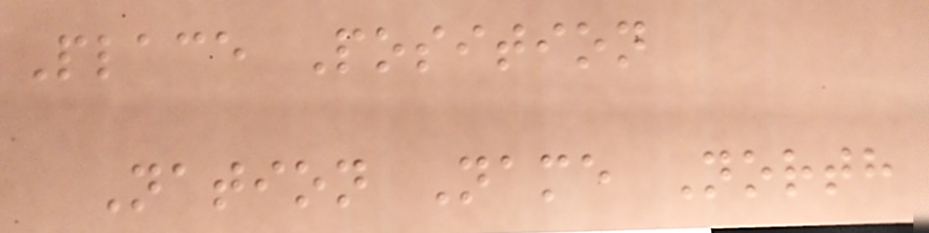Place Position
Nation Name North
